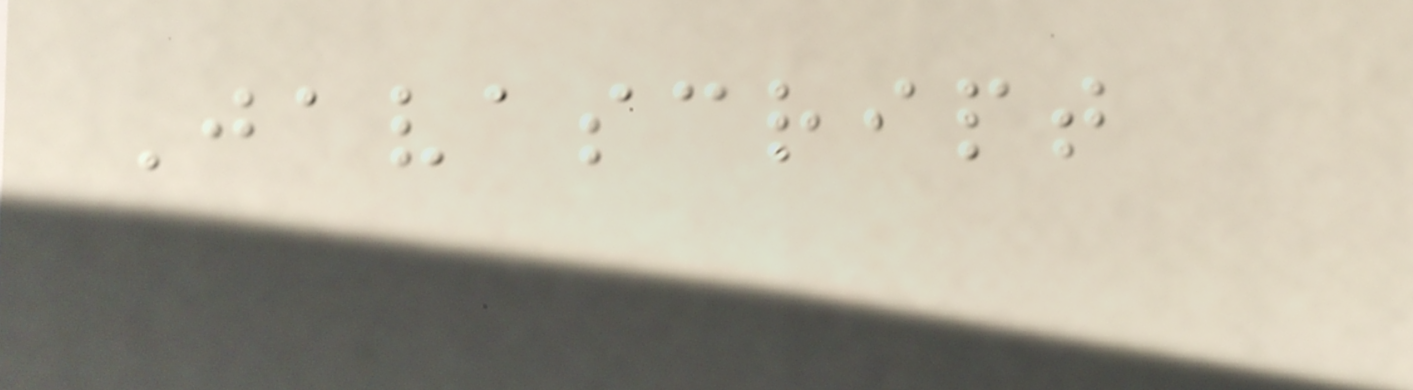Javascript
